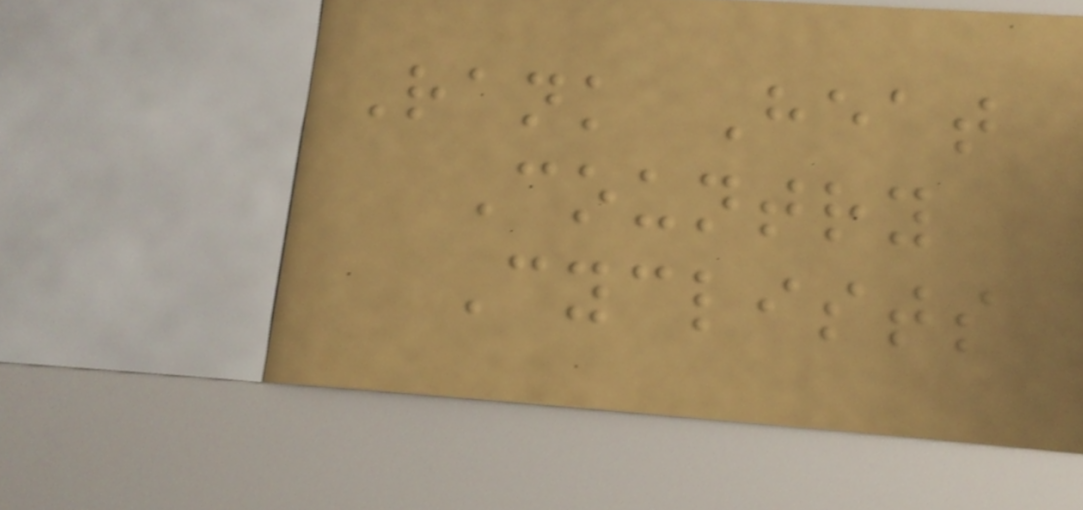Rank Heat
Country
Cyclists
